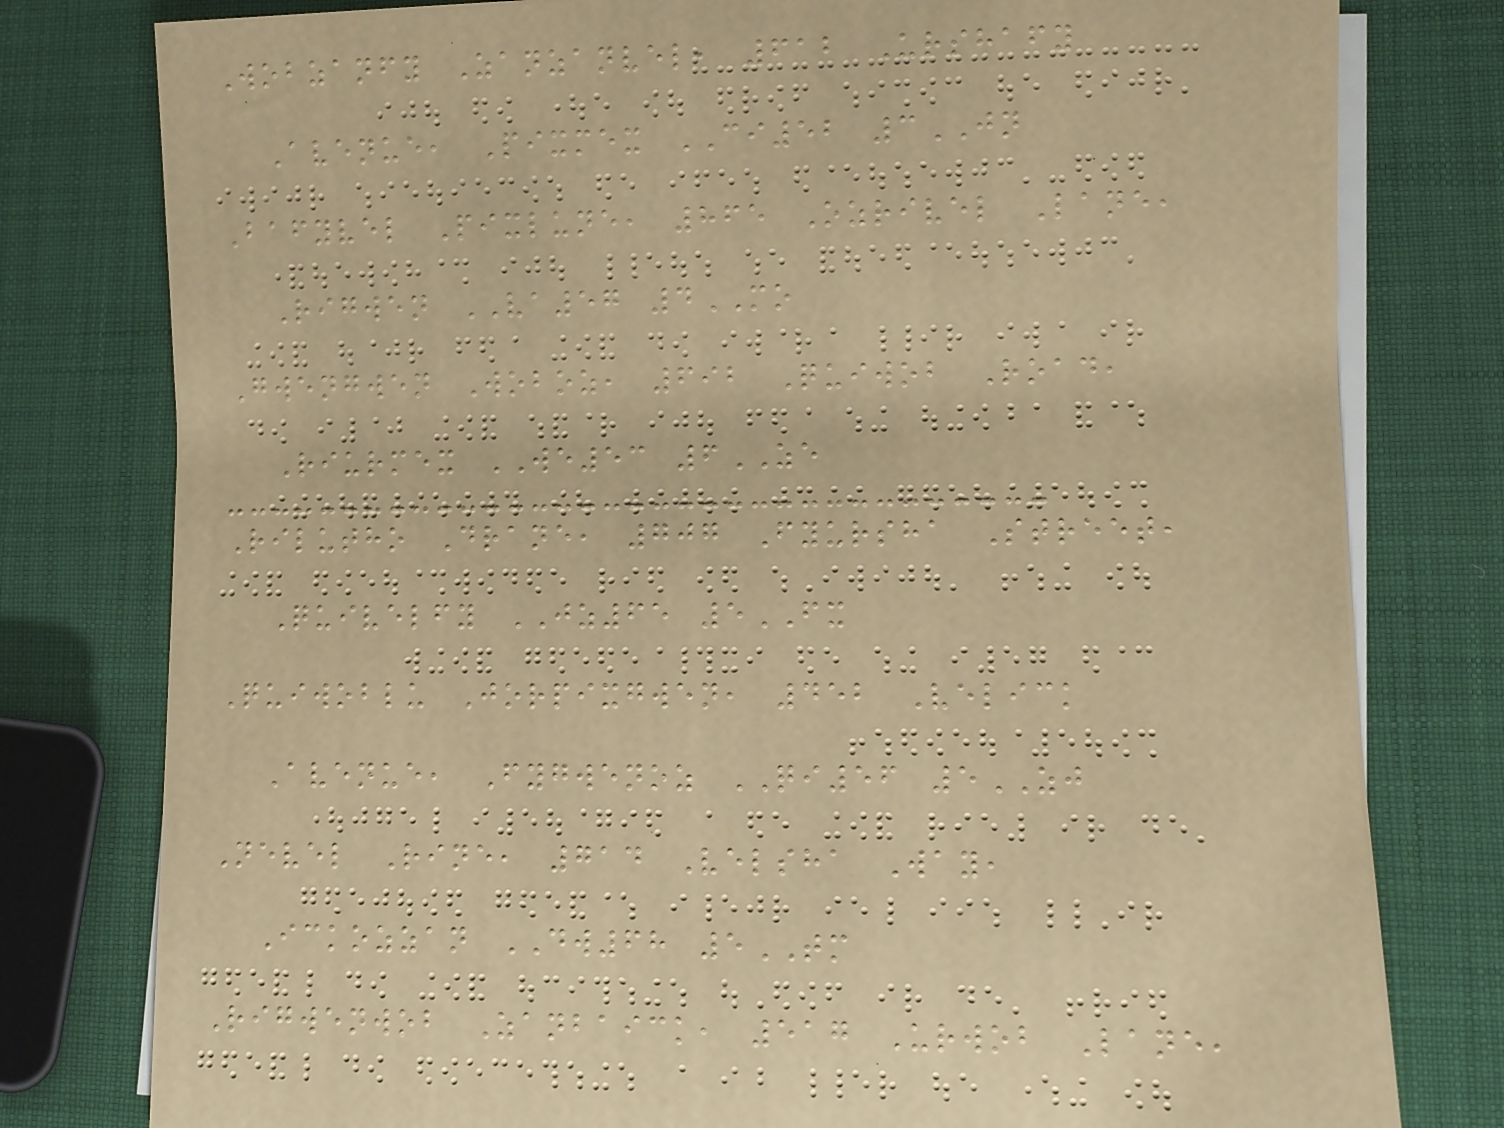Wobzanfy Zanzanvel, 612 Urshafy
Avenue, Pixmex CI52 3JN
Bafyvel Pixlune, 865 Ozrivel Lane,
Rigwen VA57 4MO
Gwengwen Woboz, 692 Quiwob Road,
Riurmex WE53 6ZE
Rilutho Drane, 707 Fyursha Street,
Quivelfy JZ65 5FX
Quiwoblu Jorpixgwen, 452 Velick
Avenue, Fygwenoz QI56 5ZJ
Nevel Rine, 714 Velsha Way,
Ickozzan DW68 5TM
Rigwenwob Zanbaick, 517 Urwob Lane,
